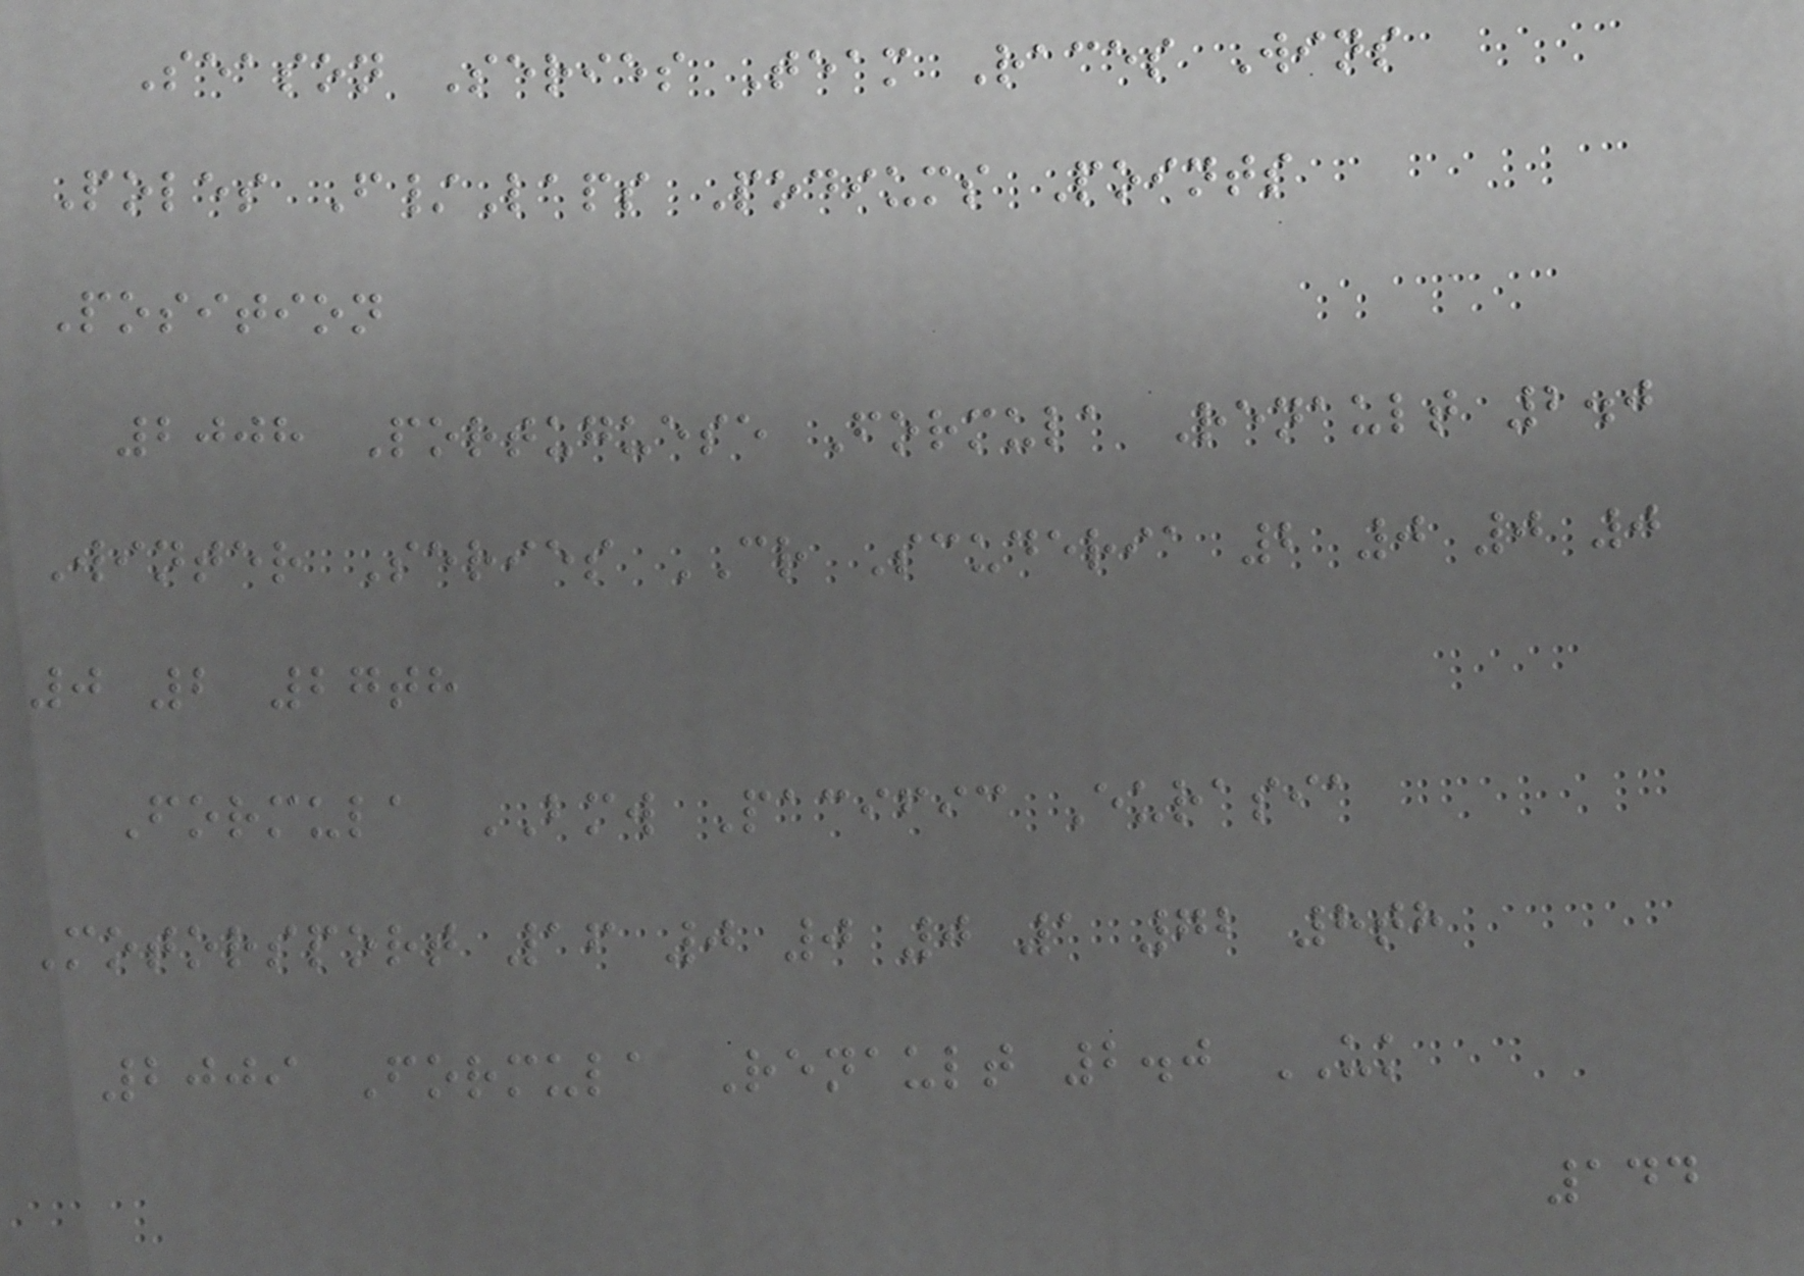Season Series Team Races Wins
Poles F/Laps Podiums Points
Position
2008 Portuguese Formula Renault 2.0
Winter Series CR Scuderia 2 0 0 0
0 2 27th
Formula BMW Pacific Eurasia
Motorsport 16 0 0 0 1 72 8th
2009 Formula Renault 2.0 UK
144
